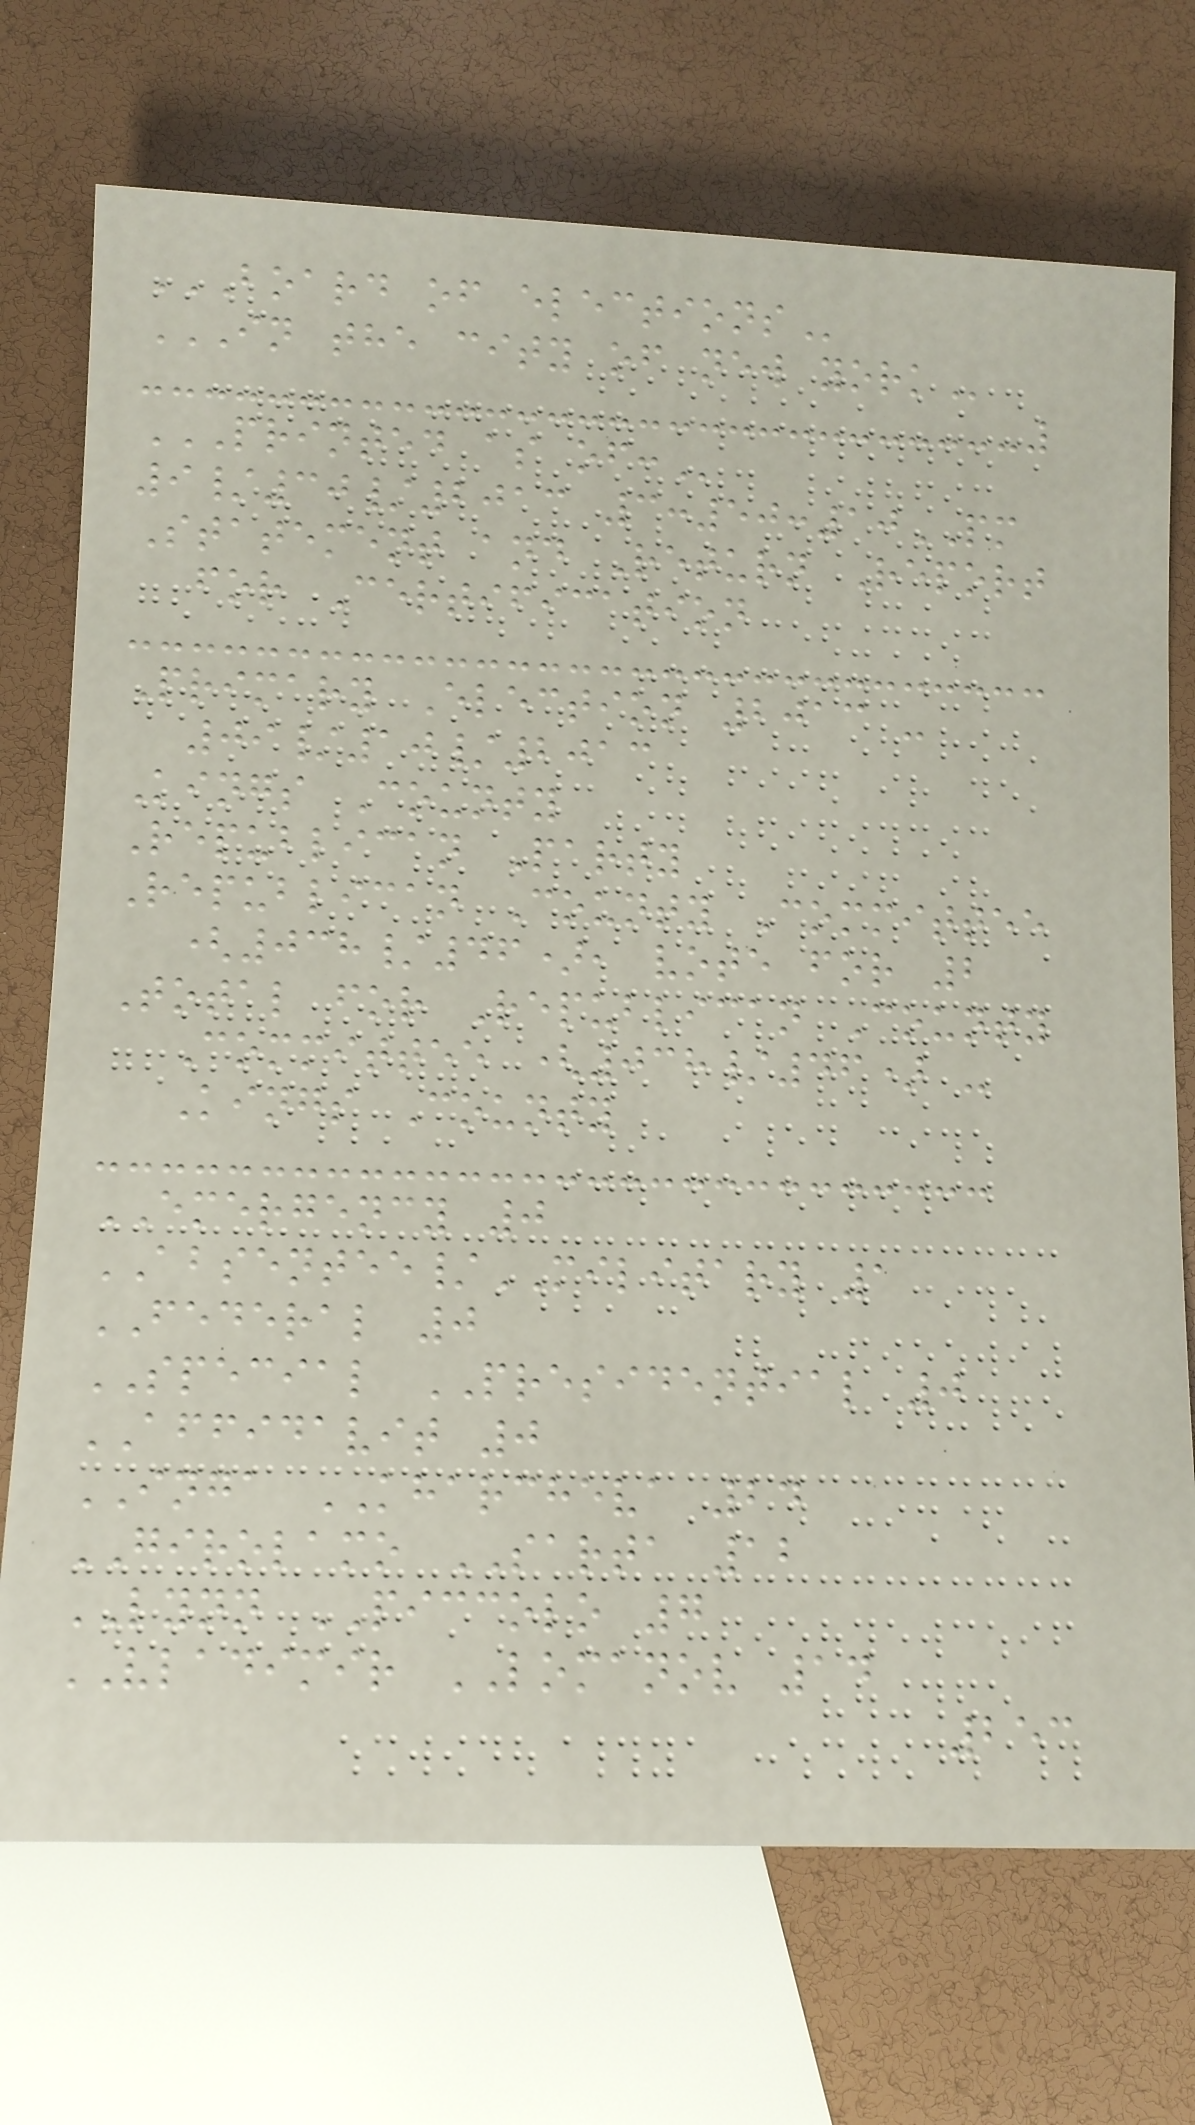BOARD OF ELECTIONS
IN THE CITY OF NEW YORK
PRINTED AS OF:
9/30/2013 3:50:10PM
Statement and Return Report
for Certification
Primary Election 2013 -
09/10/2013
Kings County
Republican Party
Republican County Committee
(038/46), vote for 2
Total for Republican County
Committee (038/46) -
Kings County
EMERGENCY 0
ABSENTEE/MILITARY 1
FEDERAL 0
SPECIAL PRESIDENTIAL 0
AFFIDAVIT 0
INGA KHARCHEVA 24
GIROLAMO SARTA 12
LYNN PICCOLO 7
VLADIMIR LOMANOV 14
253
